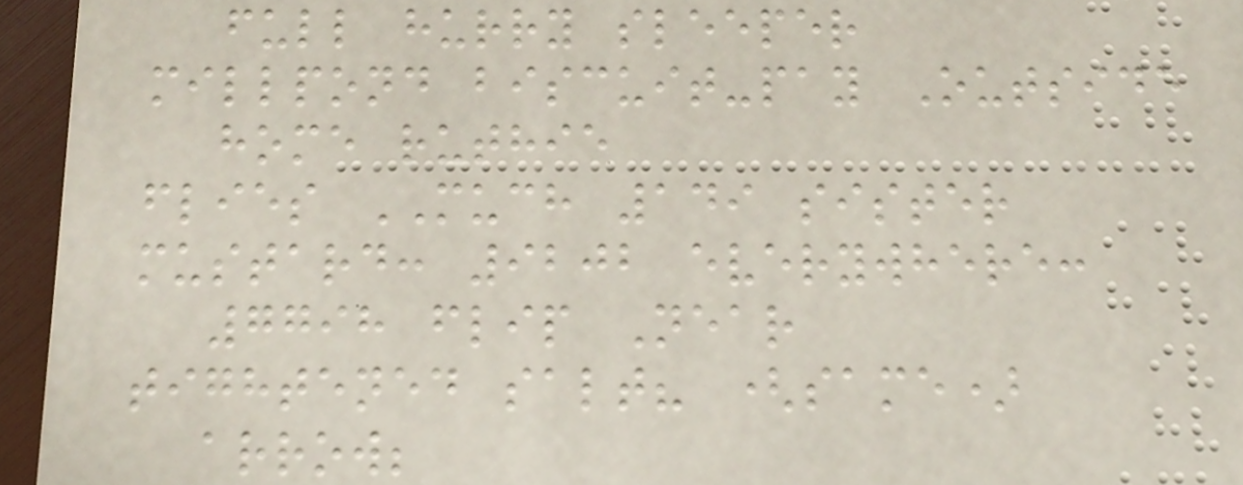full hurry sleeper
millpond biscuit-pay Outside
home ruthie
flies MUCH 149 sister
mustard: 9202 everywhere:
7798 flip Near
tightened salt? (same)
arrow;
